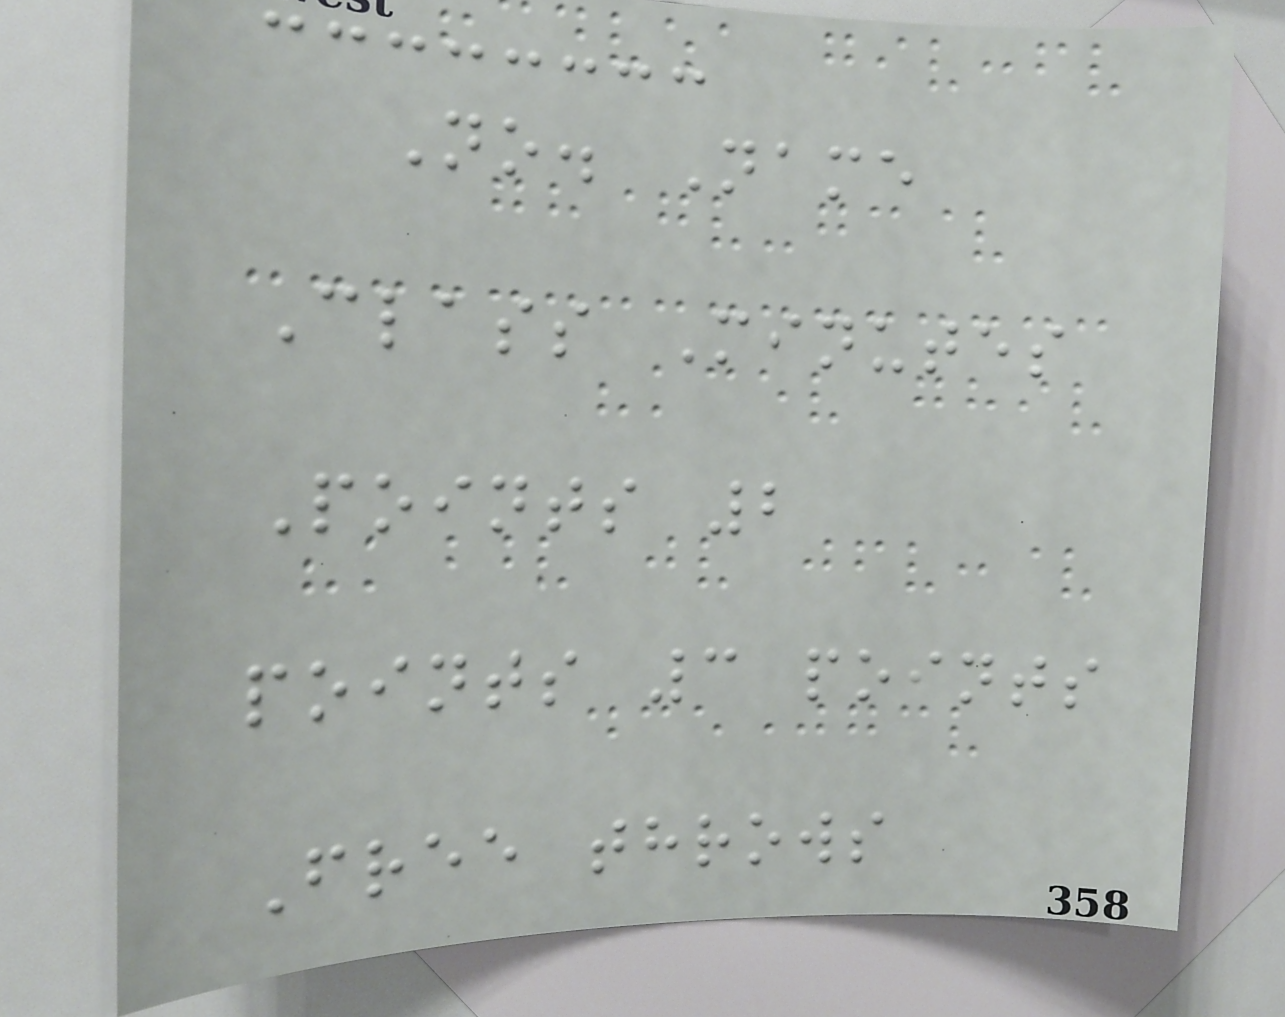No. Name
Class Minutes
Points 2
points 3 points
Free throws
